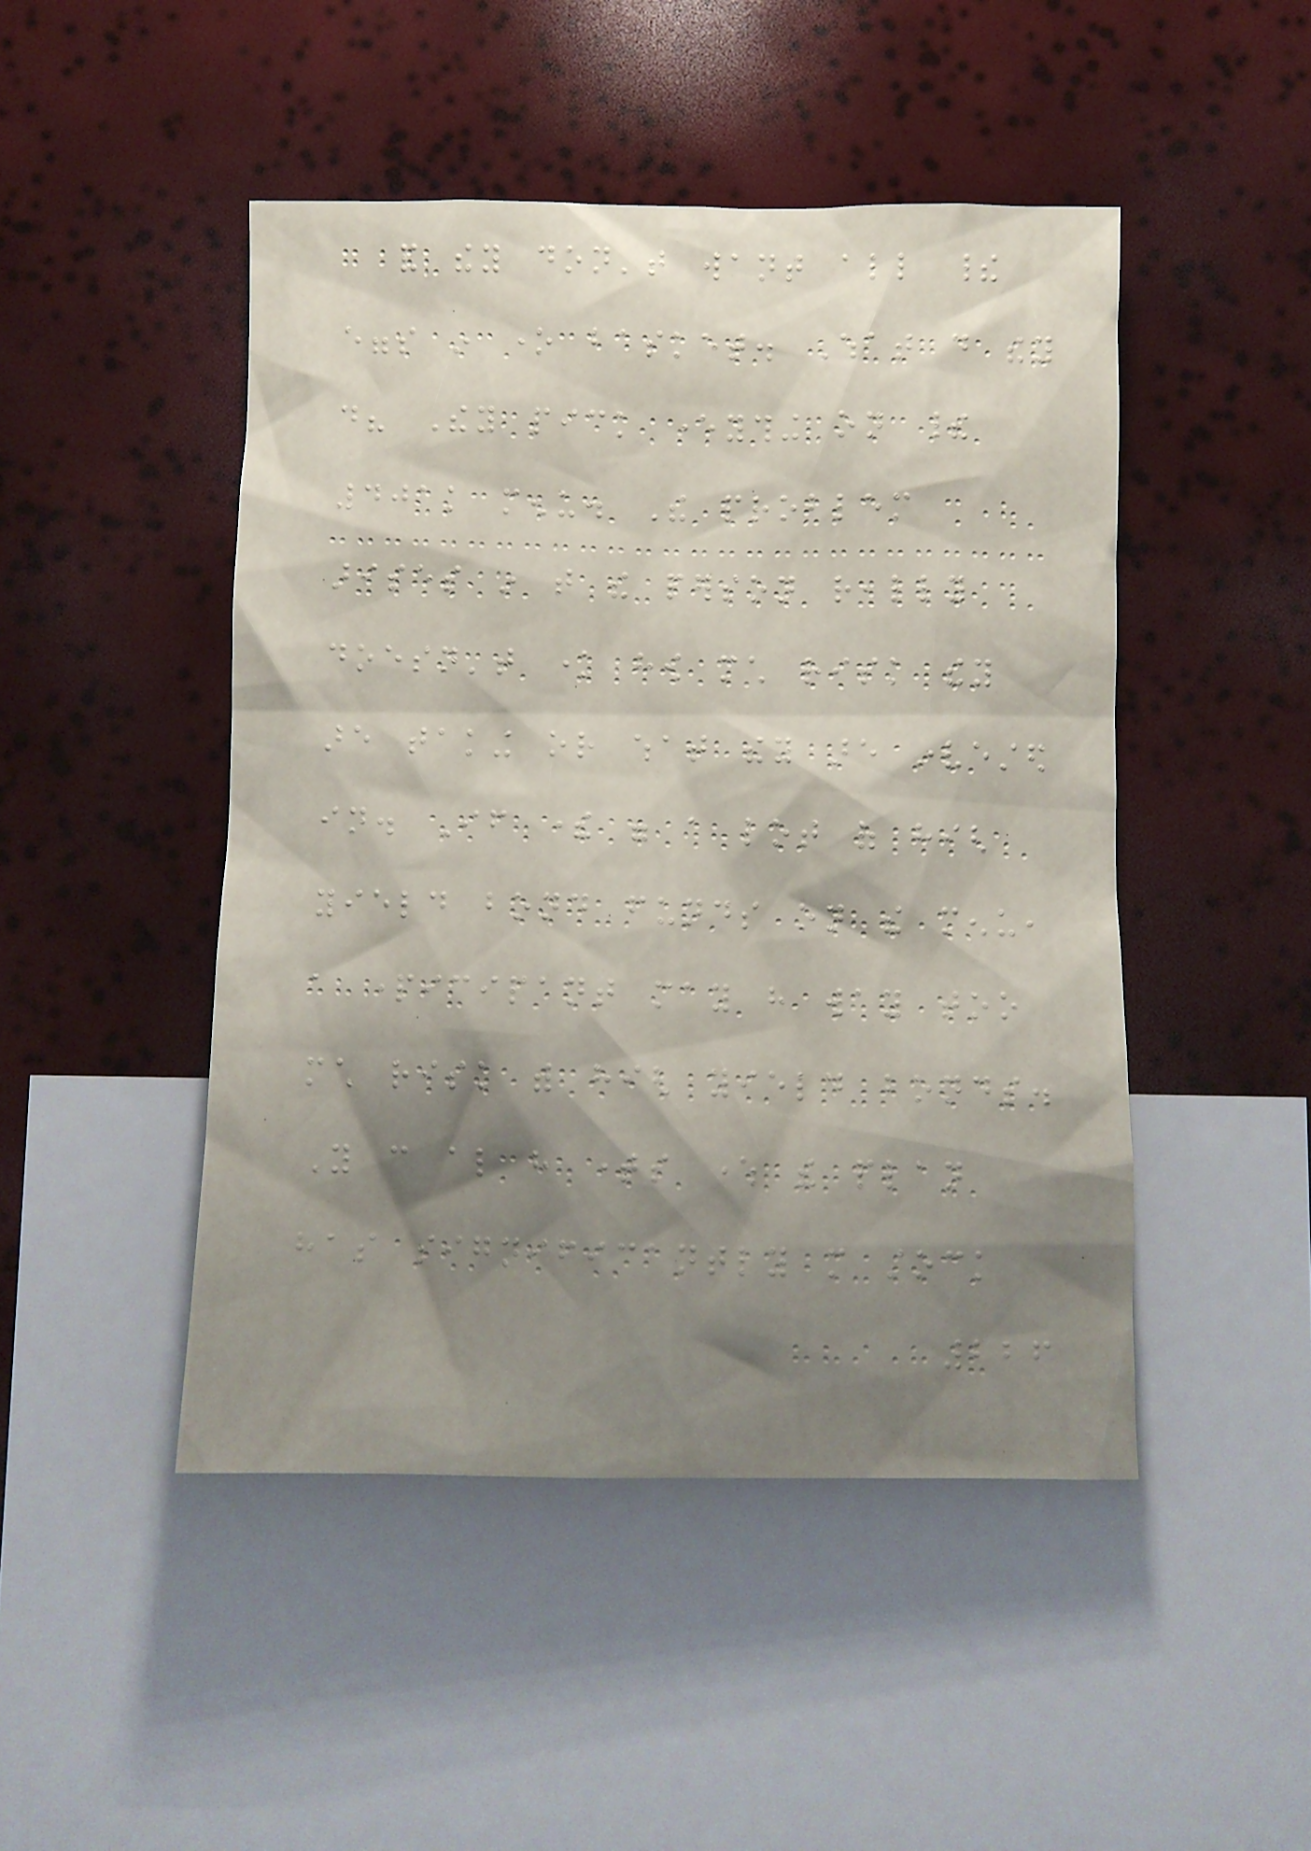and they don't want all their
eggs in one basket. What do they
do? They pick everything on their
401k menu. The problem
arises in that the person really
doesn't know how much risk they
are taking or what they are invested
in. If there were a lot of high
yield bond funds on the menu,
a participant may have way too
much risk with high yield bonds.
You can also have times where the plan
has significantly more stock
226
